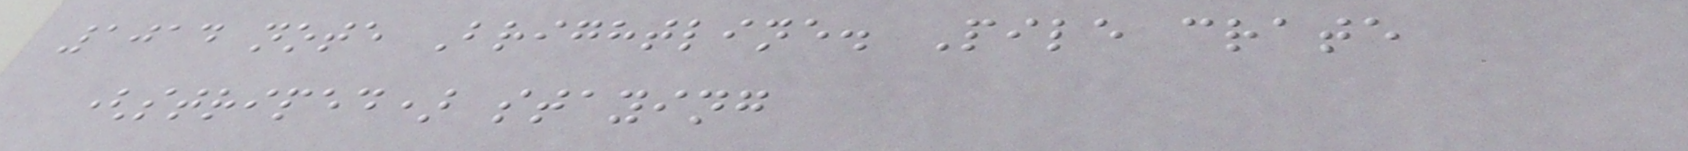1014 note Brightline. Pile crate
(striped) staying
